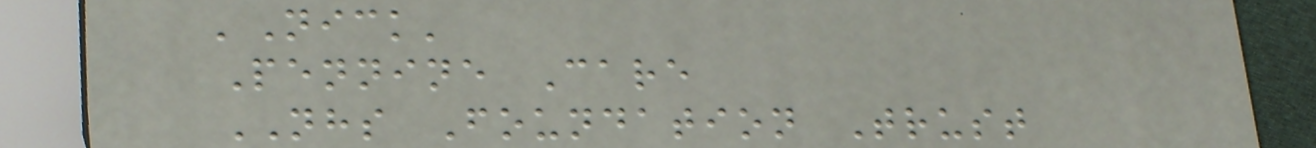'Nick'
Pennine Care
NHS Foundation Trust
